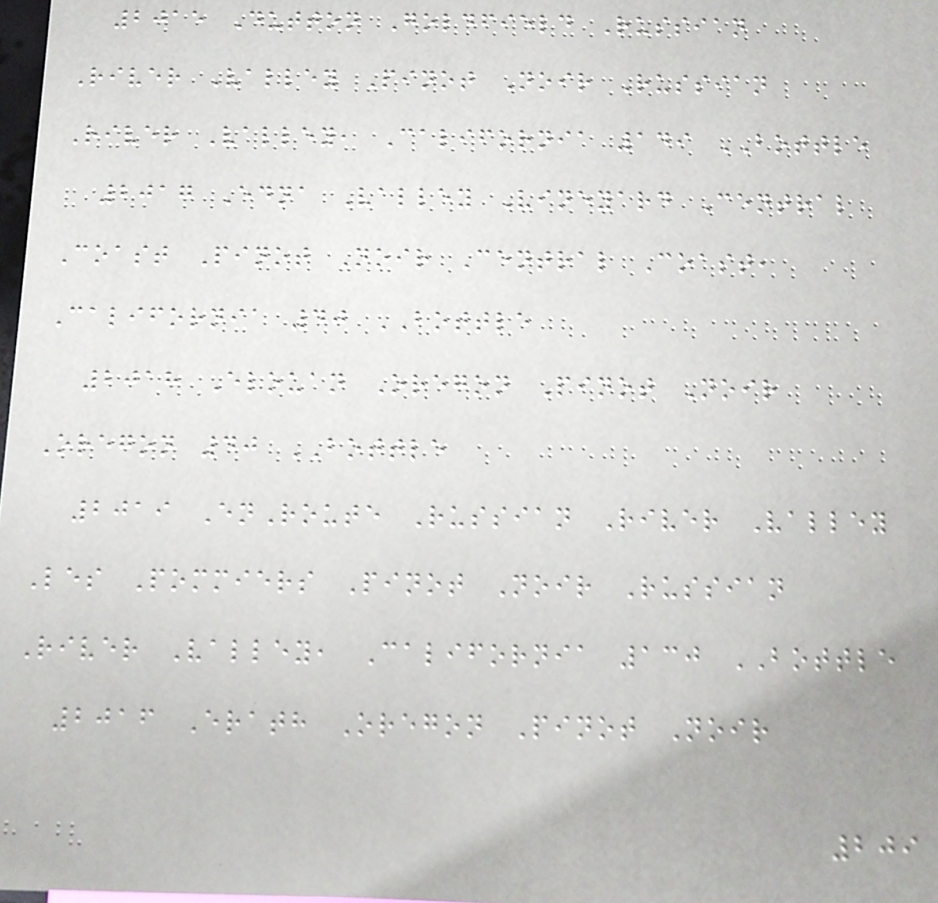2015 Dutton Goldfield Russian
River Valley Pinot Noir Russian
River Valley, California 149 BOTTLE
2017 Edna Valley Vineyard Central
Coast Pinot Noir Central Coast,
California 40 BOTTLE
2018 Elouan Oregon Pinot Noir
Oregon 40 BOTTLE
2019 EnRoute Russian River Valley
Les Pommiers Pinot Noir Russian
River Valley, California 130 BOTTLE
2016 Erath Oregon Pinot Noir
209
